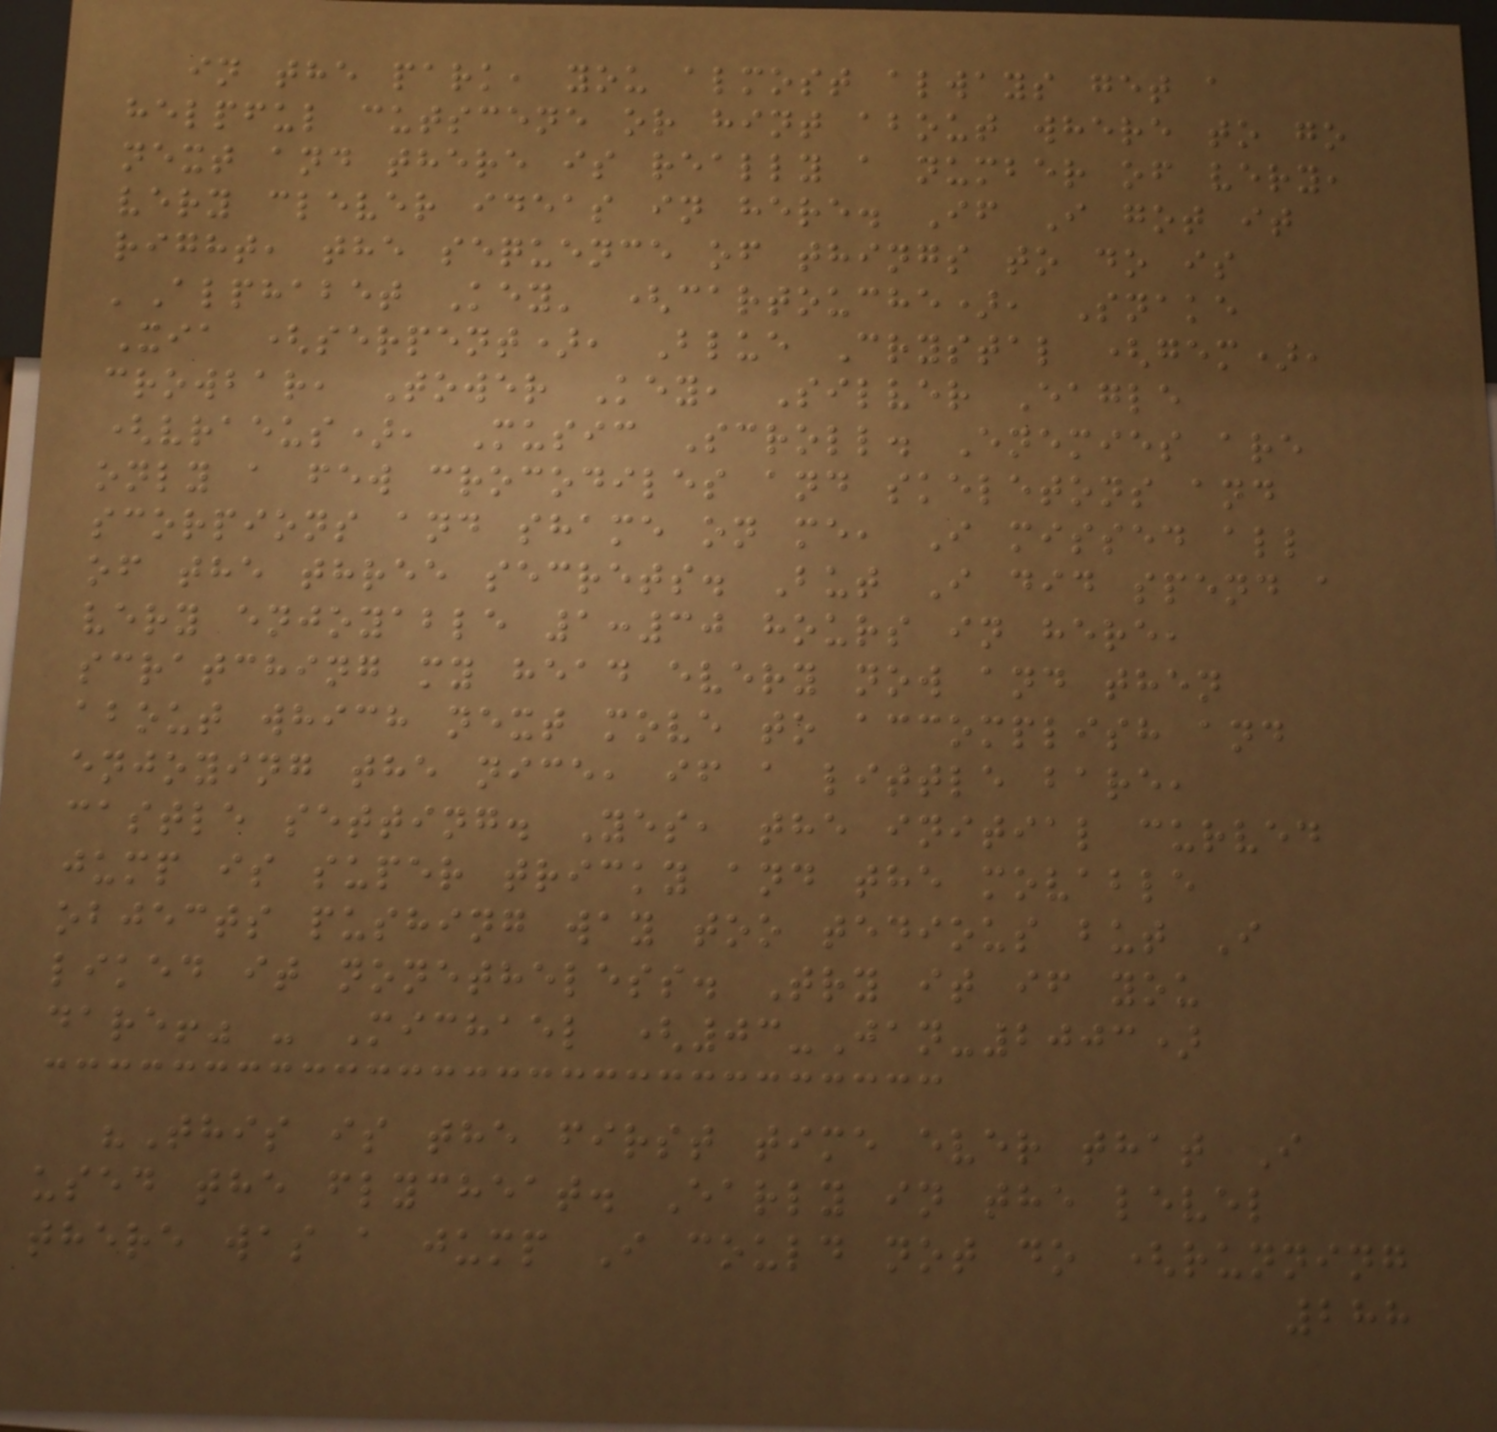in the park, you almost always get a
helpful cutscene or hint about where to go
next and there is really a number of very,
very clever ideas in here. If I got it
right, the sequence of things to do is
'Alphabet Key' (cartouche), Snake
Xia (serpent), Blue Crystal (gem),
crowbar, Tower Key, Silver Eagle
(vraeus), Music Scroll. Enemies are
only a few crocodiles and skeletons and
scorpions and shame on me, I missed all
of the three secrets. But I did spend a
very enjoyable 1:30 hours in here,
scratching my head every now and then
about which next move to accomplish and
enjoying the nice, if a little bare,
castle setting. Yes, the initial curved
jump is super tricky and the movable
objects pushing way too tedious but I
liked it nonetheless. Try it if you
dare!" - Michael (03-Jan-2003)
"This is the first time ever that I
used the flycheat. Early in the level
there was a jump I could not do (running
288
